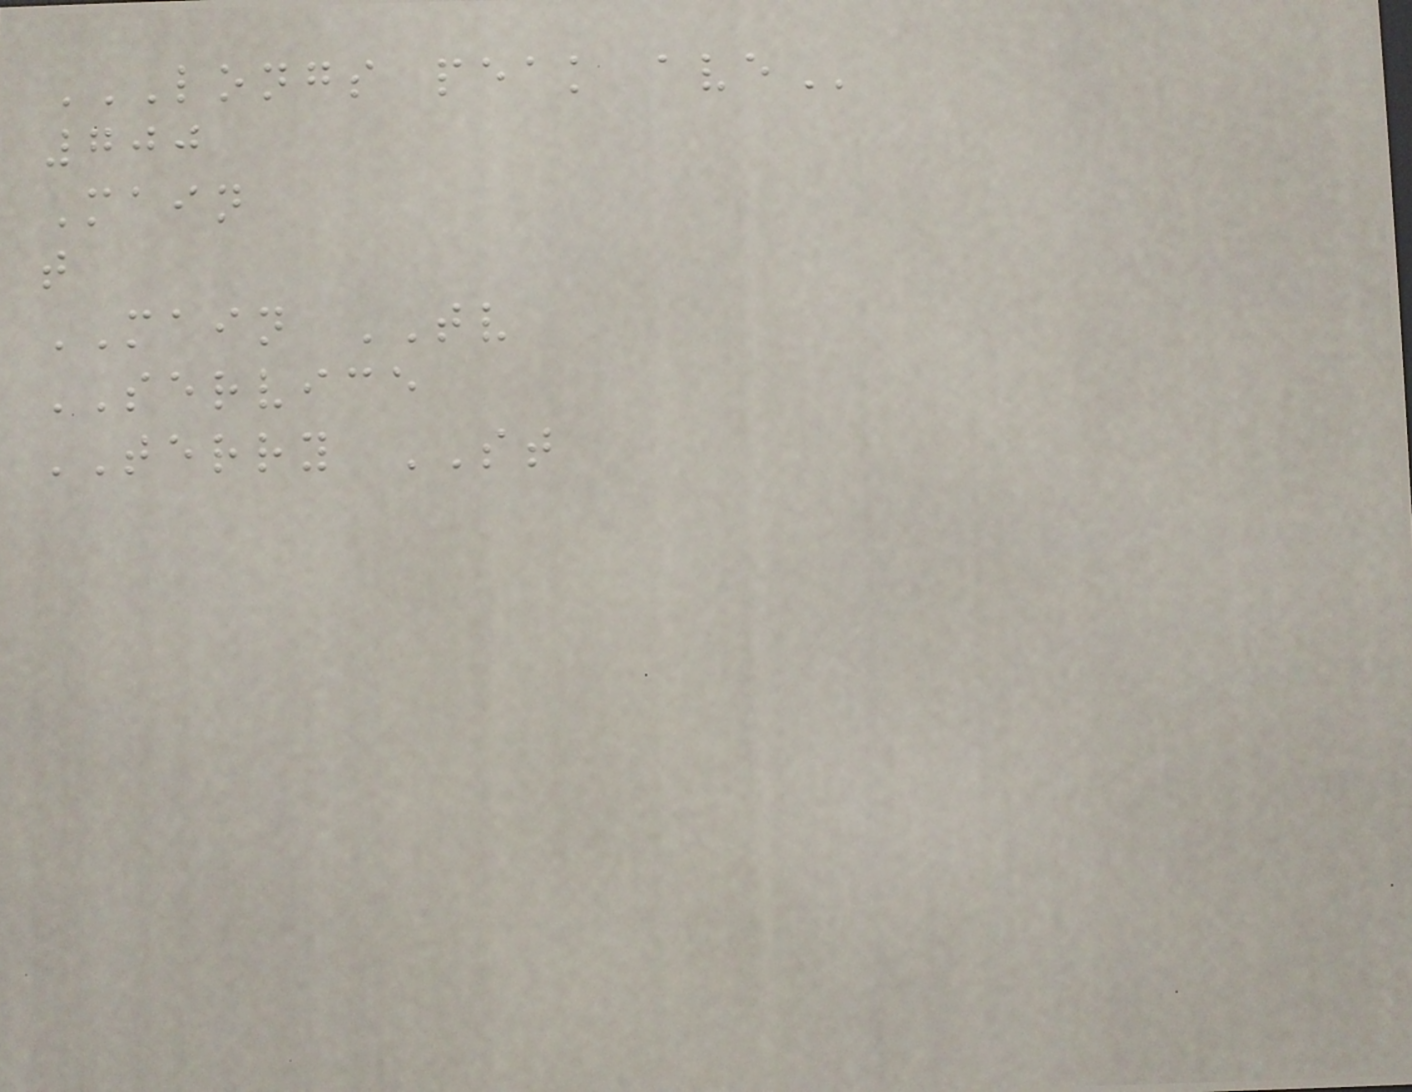LONGS PEAK AVE
700
Main
t
MAIN TV
SERVICE
TERRY ST
